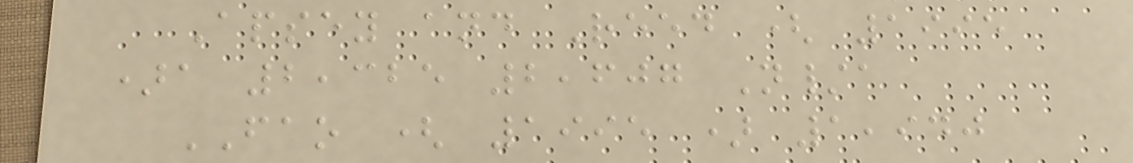Apsey and Reed ( 1995
)a 2,325 2,607 N/a
FAO ( 1995 ) 1,940
